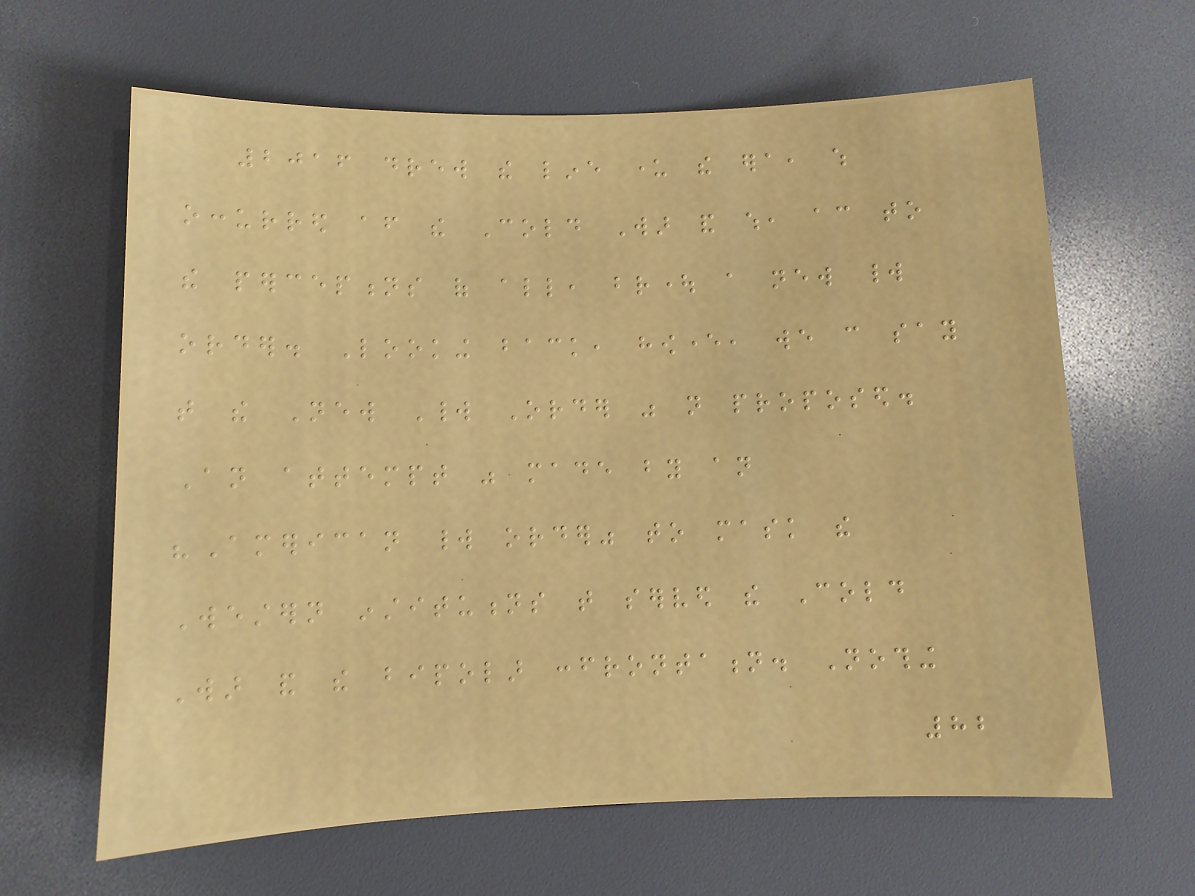2016 drew the line under the era, which
occurred after the Cold War and which, according to
the perceptions of all, brought a new world
order. Looking back, however, we can say
that the New World Order was not proposed.
An attempt was made by an
"American world order" to mask the
Western institutions that served the Cold
War and the bipolar confrontation. Nothing
82
